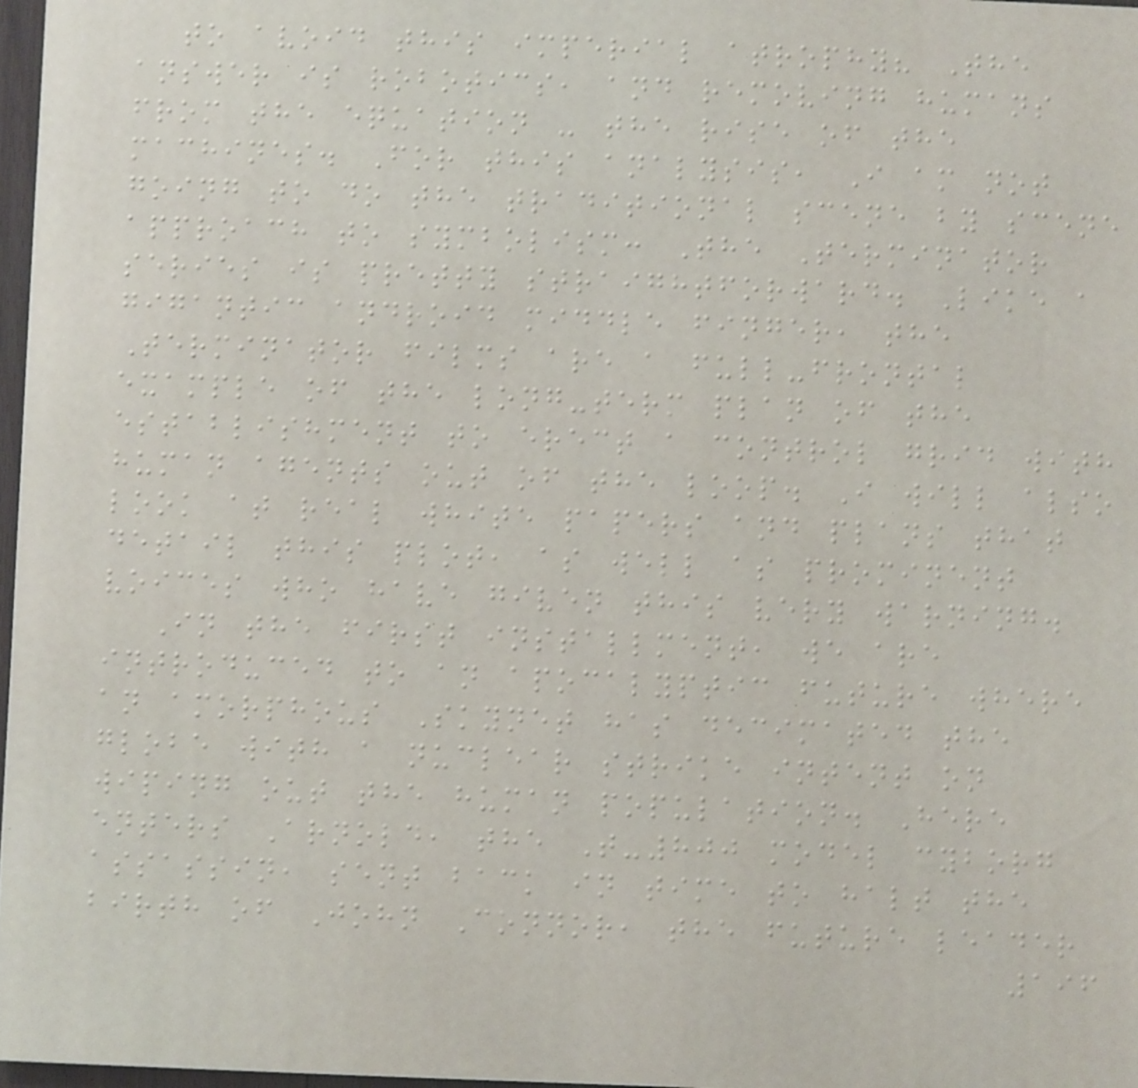to avoid this imperial atrophy? The
answer is robotics, and removing humans
from the equation - the rise of the
machines. For this analysis, I am not
going to do the traditional scene by scene
approach to symbolism: The Terminator
series is pretty straightforward. Like a
gigantic android middle finger, the
Terminator films are a full-frontal
example of the long-term plan of the
establishment to erect a control grid with
human agents out of the loop. I will also
look at real white papers and plans that
detail this plot, as well as prominent
voices who have given this very warning.
In the first installment, we are
introduced to an apocalyptic future where
an amorphous Skynet has decimated the
globe with a nuclear strike intent on
wiping out the human population. Here
enters Arnold, the T-800 model cyborg
assassin, sent back in time to halt the
birth of John Connor, the future leader
196
